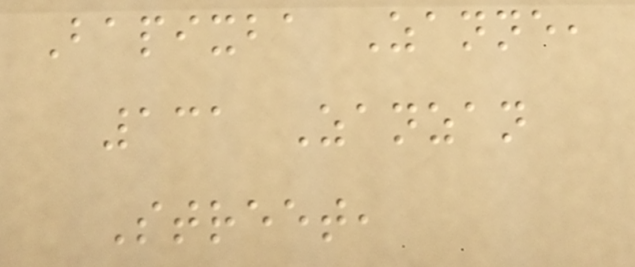Bapixba Zanne,
131 Zanzan
Street,
